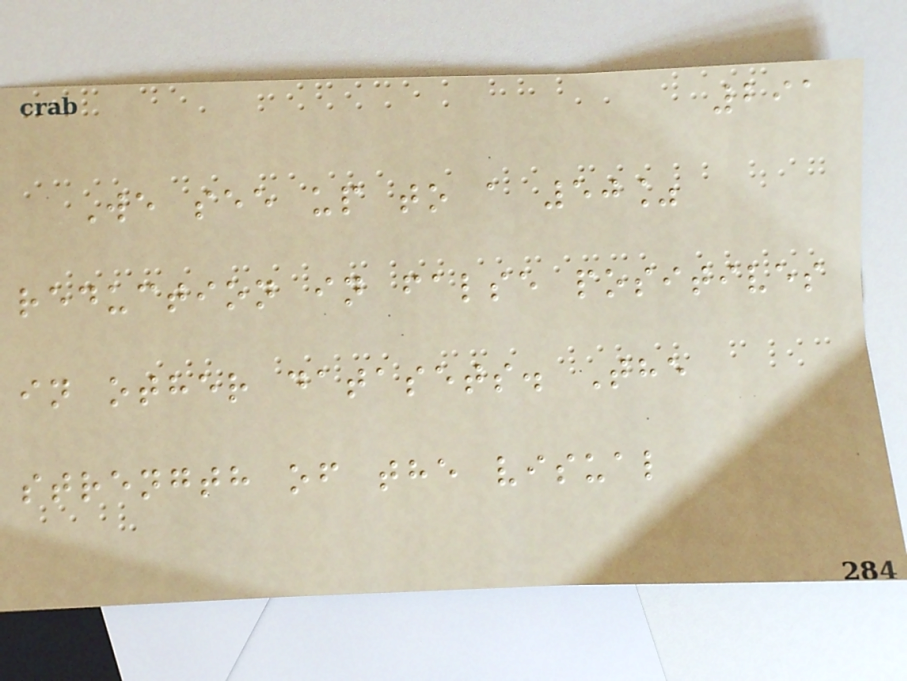291
We see up to a 50%
reduction in false positives
in other datasets. The
strength of the visual
